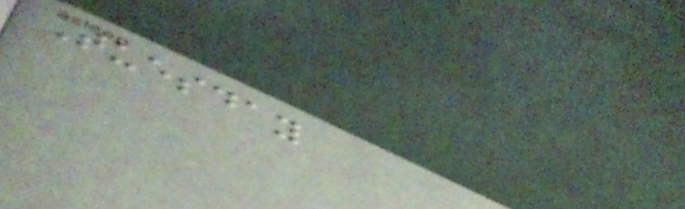Tuesday
